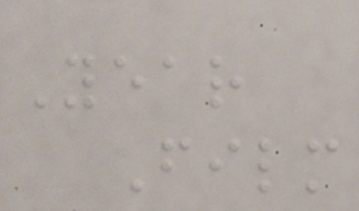Year
Film
